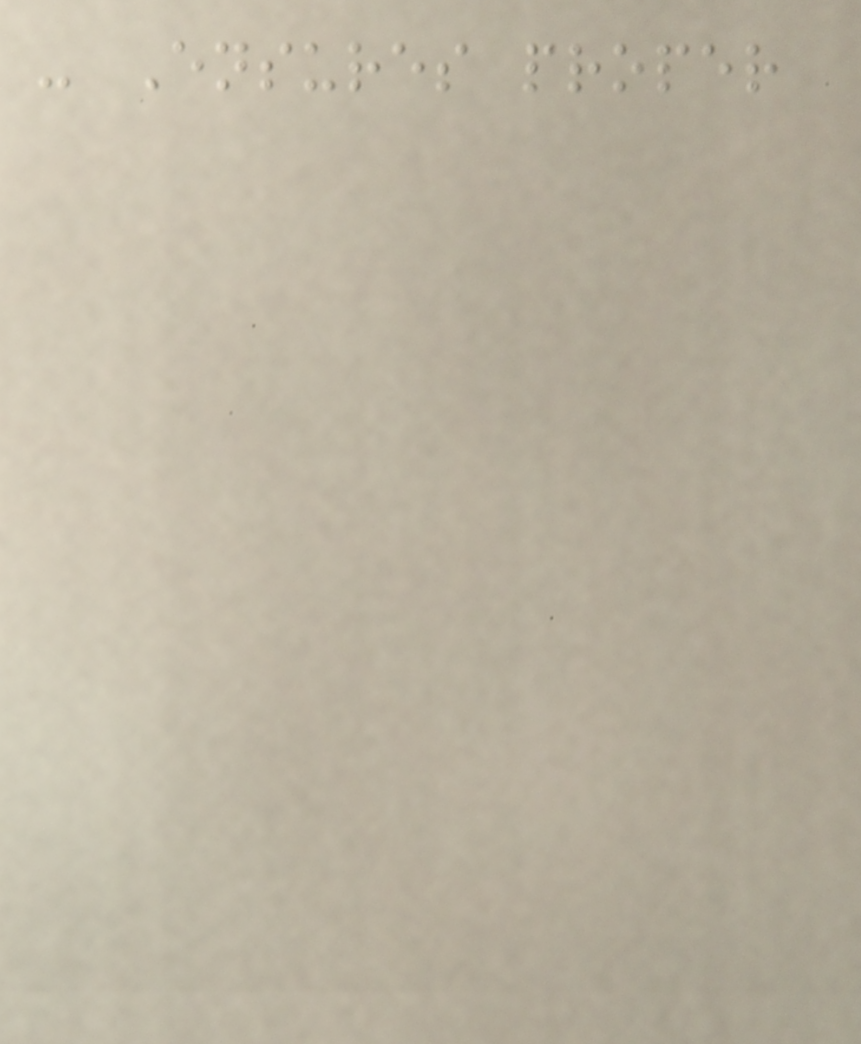- Ensures proper
